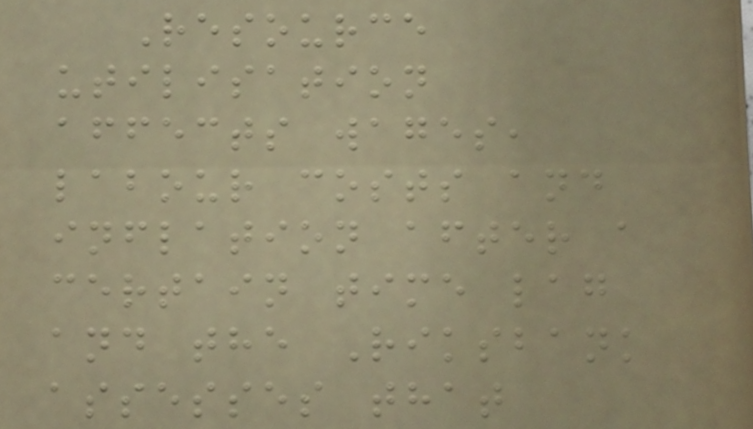Resource
utilisation
affects wages,
labour costs and
inflation after a
certain time lag
and the Riksbank
assesses that
